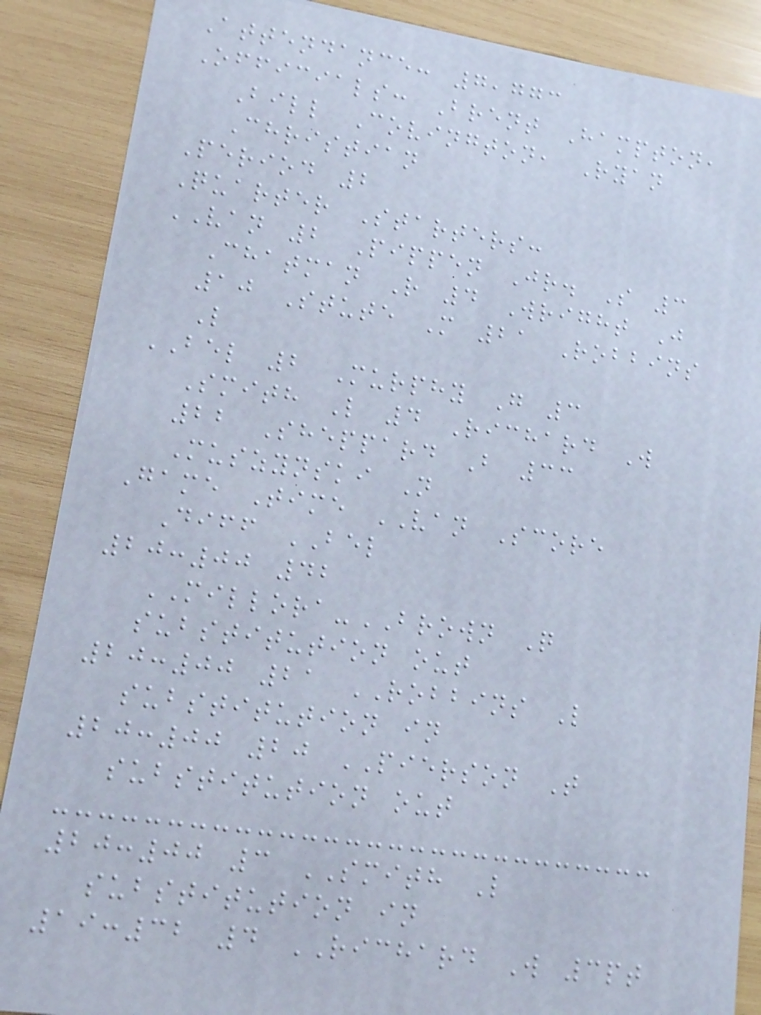Attendance: 7,773
Officials: Brent Hampton,
Bill Covington, Ryan
Christian
Period 2
Quarter Starters:
VAN 2 Pippen Jr. S 3
Chatman R 4 Wright J
10 Stute M 21 Robbins
L
BEL 2 Murphy G 3
Smith L 4 Richard W
22 Sheppard B 33
Muszynski N
Game Time VAN Score
Diff BEL
20:00 42
MILLORA-BROWN Q
substitution out
20:00 21 ROBBINS L
substitution in
20:00 20 PIERSON T
substitution out
20:00 3 SMITH L
substitution in
19:32 4 RICHARD W 3pt
